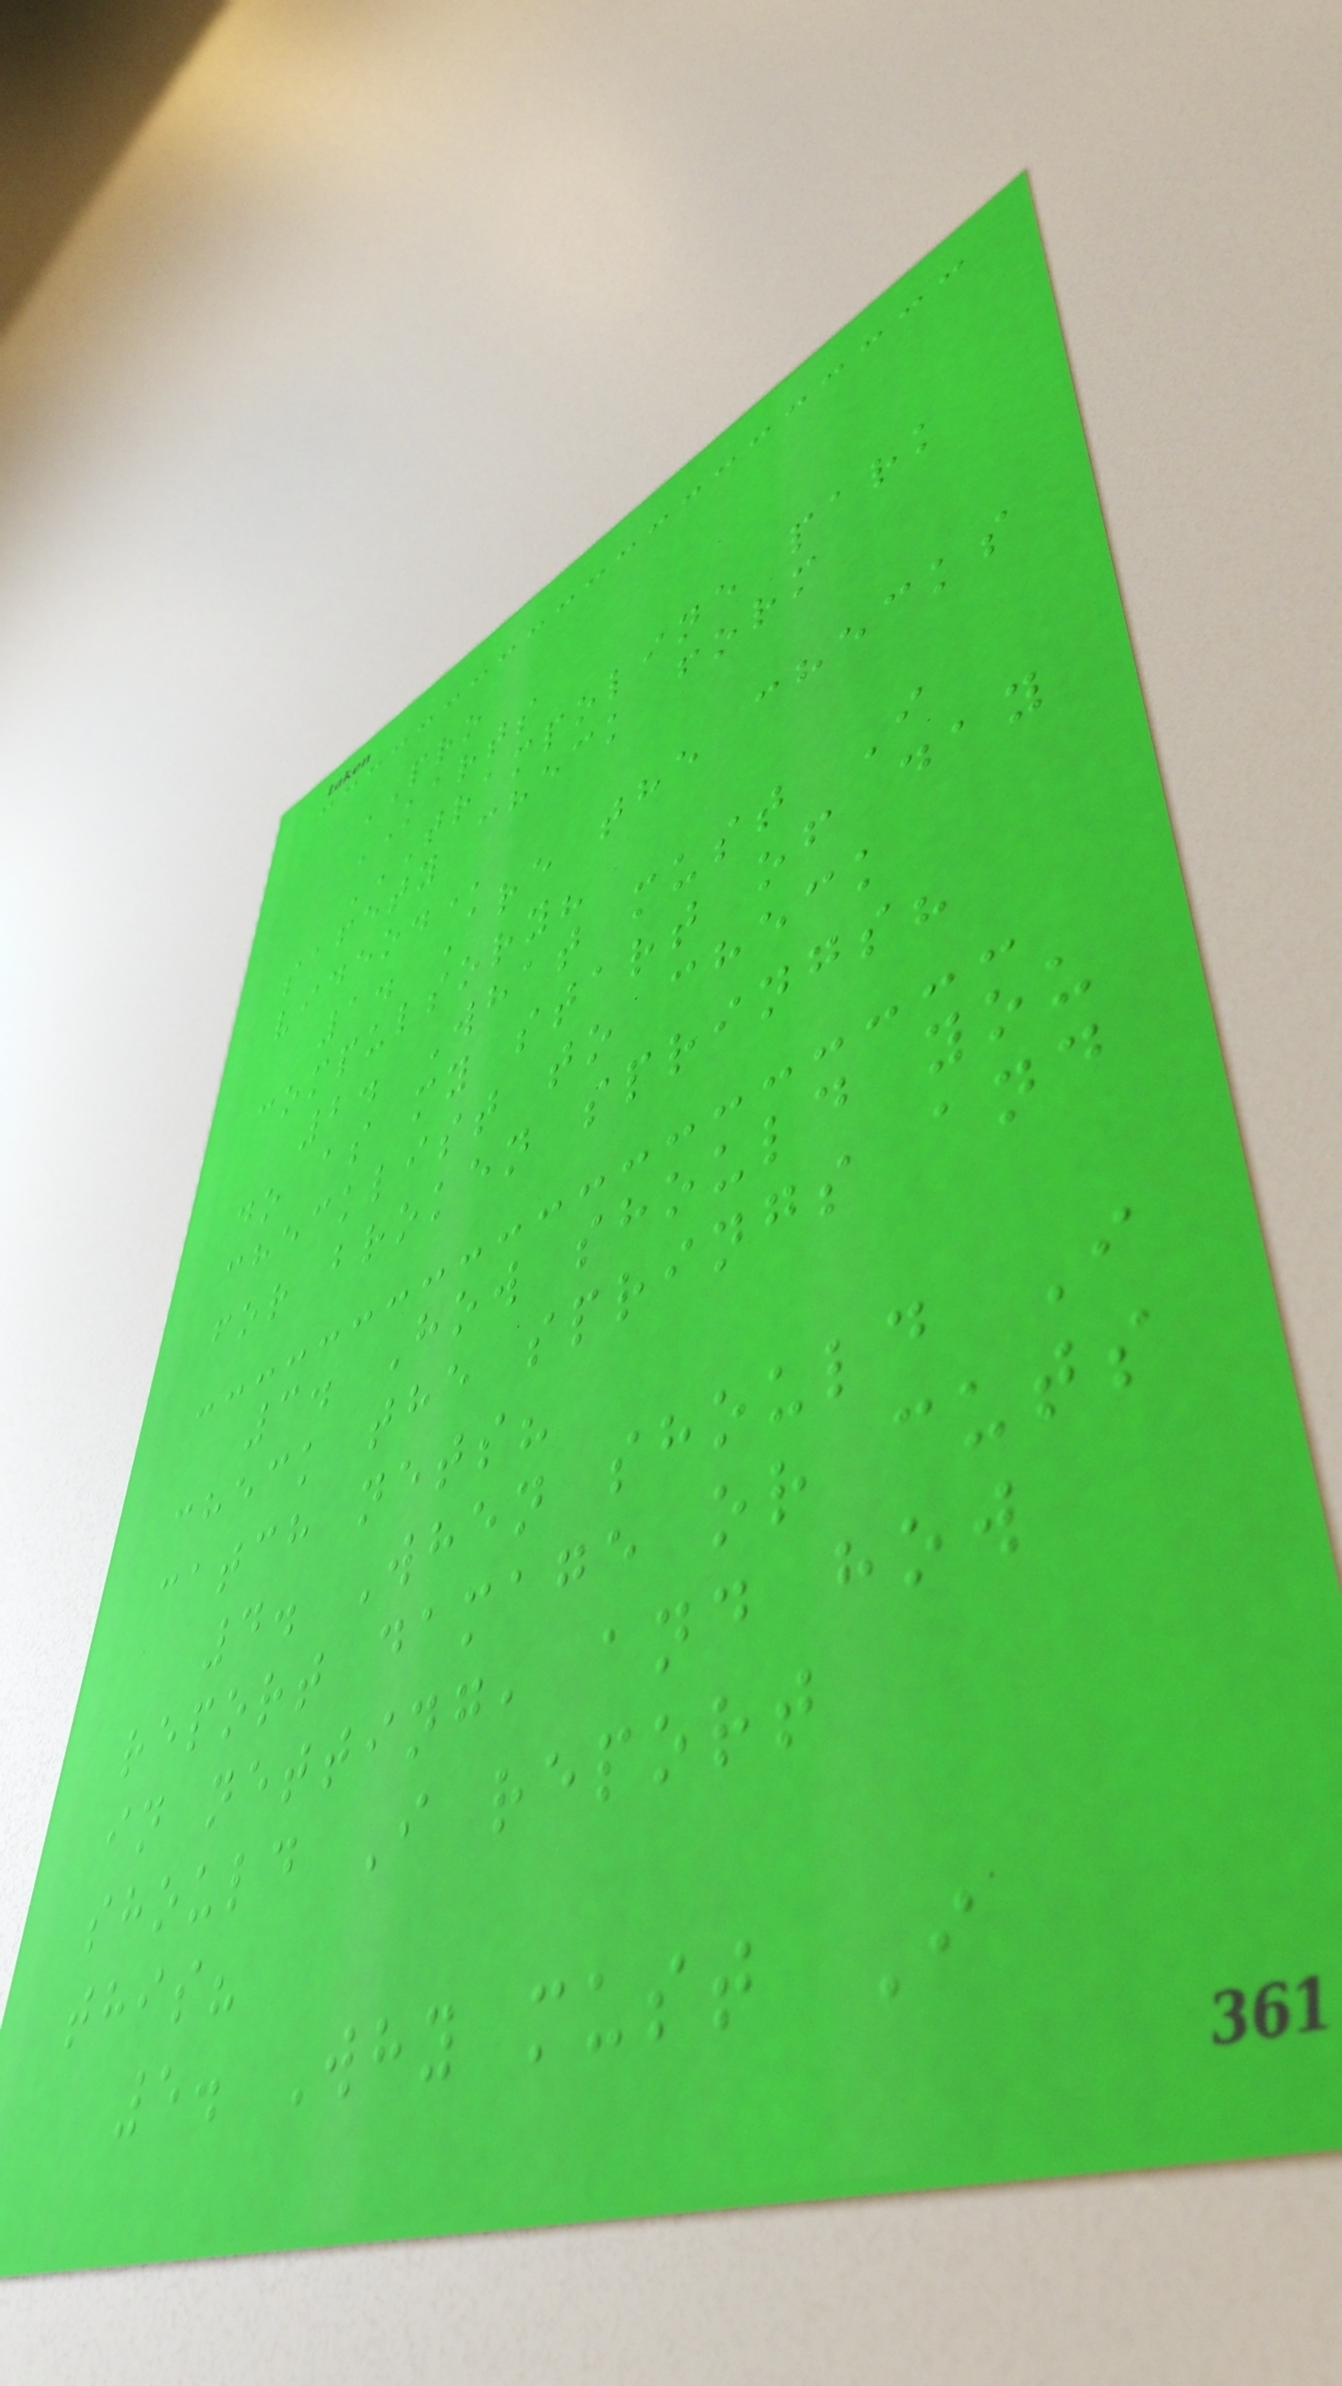PRO
KARTS
TRAMPOLINE PARK
SAFETY CHECK FORM
VIDEO.
1. Are the checks
compulsory?
2. What must I
do as my start of day
checklist to check
for broken springs?
3. How should you
check the springs and
catch nets?
4. When should I
report damage or cuts
in netting, and how
should I report
this?
5. Why must I
